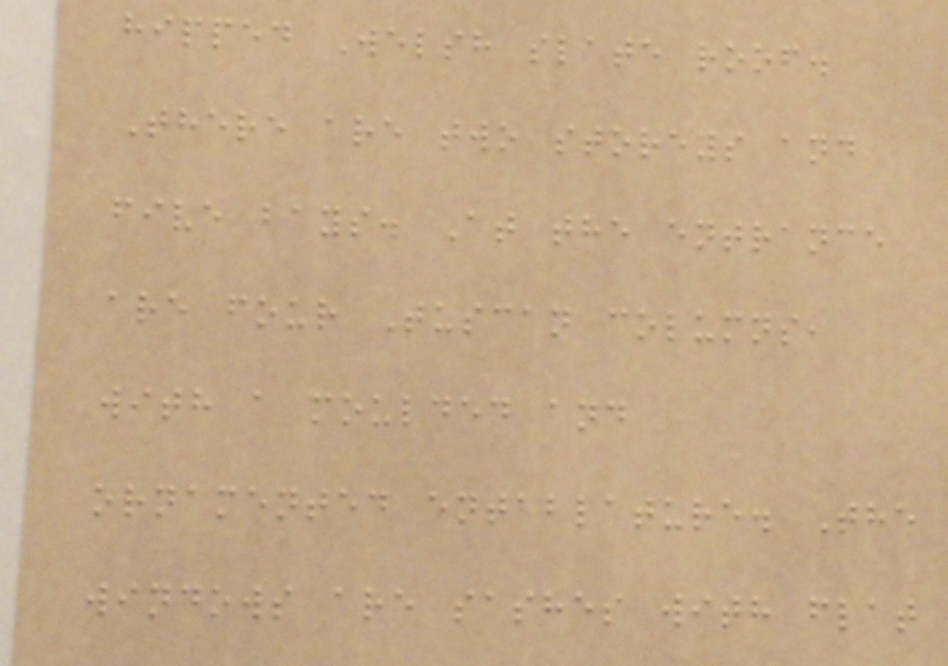hipped Welsh slate roof.
There are two storeys and
five bays. At the entrance
are four Tuscan columns,
with a moulded and
ornamented entablature. The
windows are sashes with flat
